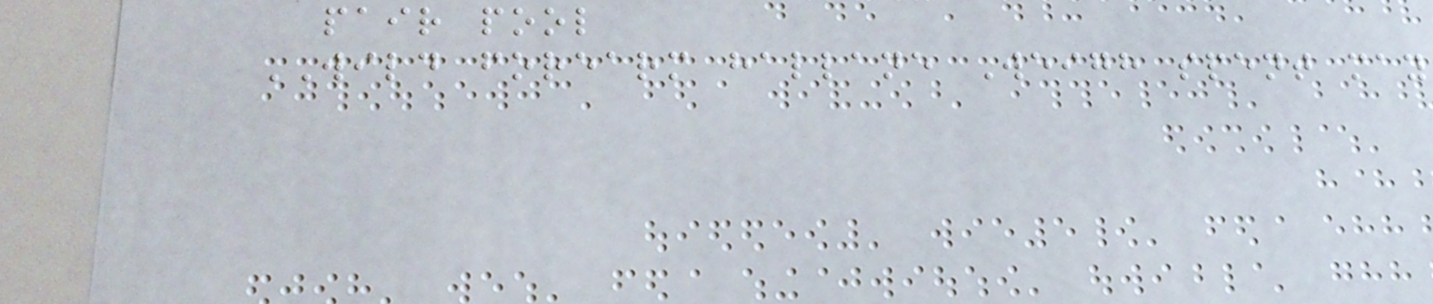pair pool
WILD forearm hallane Weigh spent may
